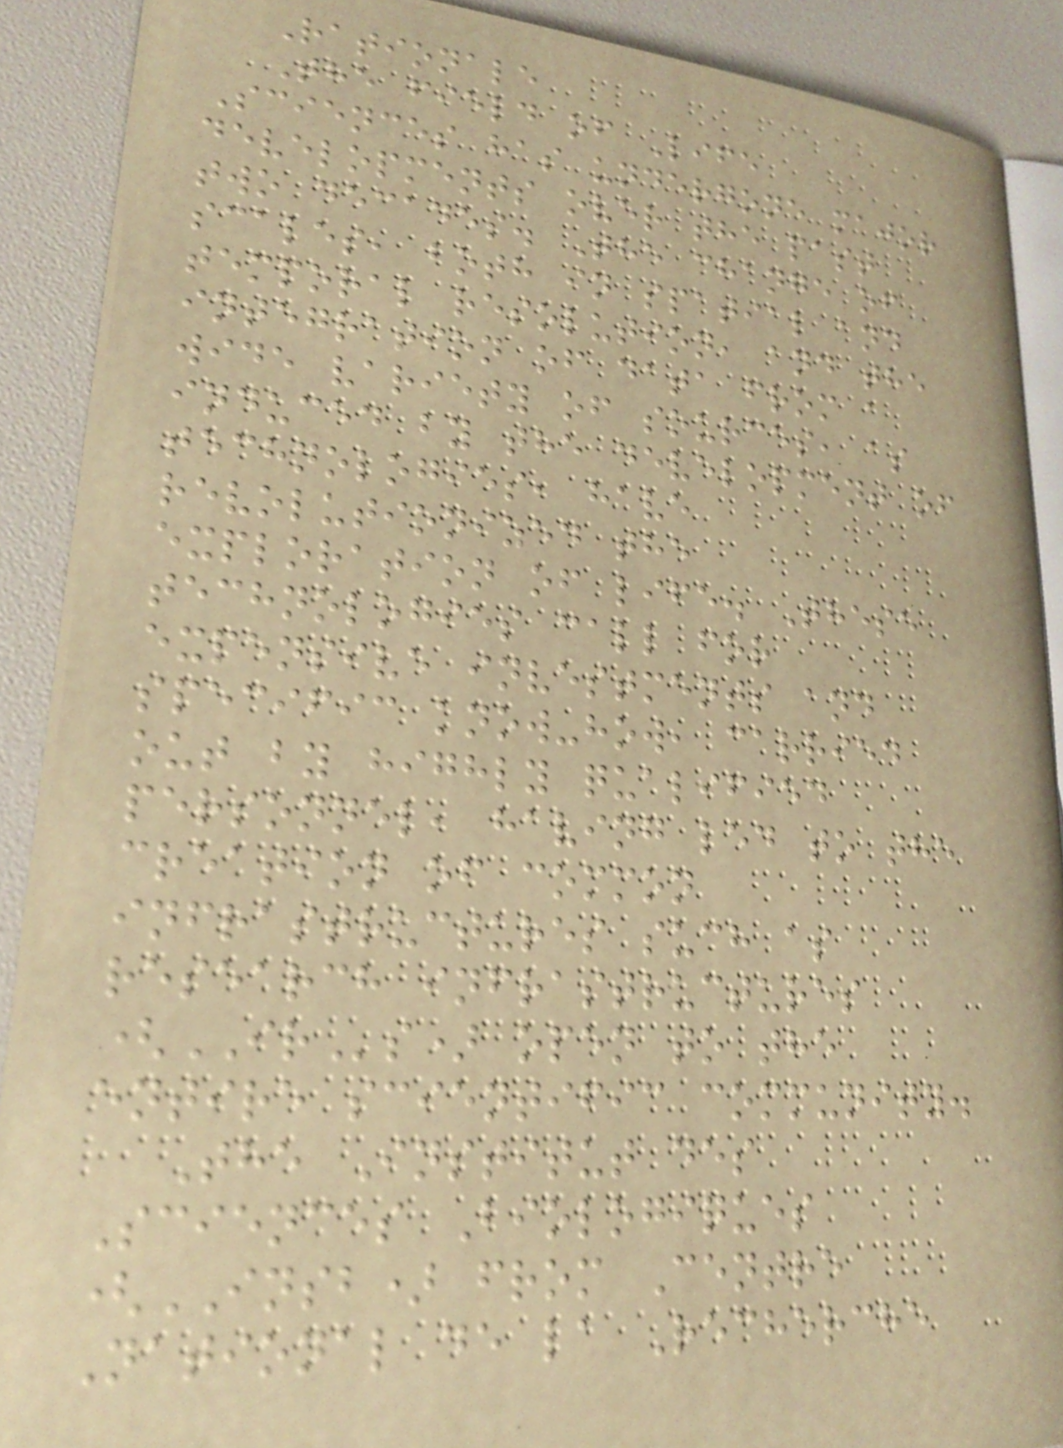Rationale
The field of Life
Sciences has undergone major
developments over the past
two decades. The change of
scales, both in spatial and
temporal resolution, and the
integration of data from a
wide variety of sources, as
induced by the development of
technologies, have
revolutionized the
exploration of life. These
technologies call for
expensive investments and
specific know-how, carried
out by highly qualified
personnel, having led to the
creation of common
infrastructures such as
research infrastructures
(IRs) open to the
entire scientific community.
The Institut des
Sciences Biologiques
(INSB) from Centre
National de la Recherche
